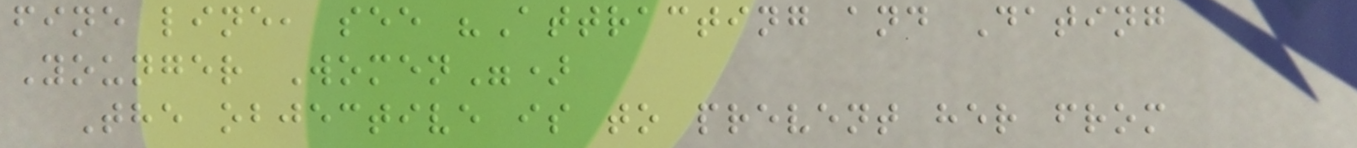fine line, see "Attracting and Dating
Younger Women")
The objective is to prevent her from
